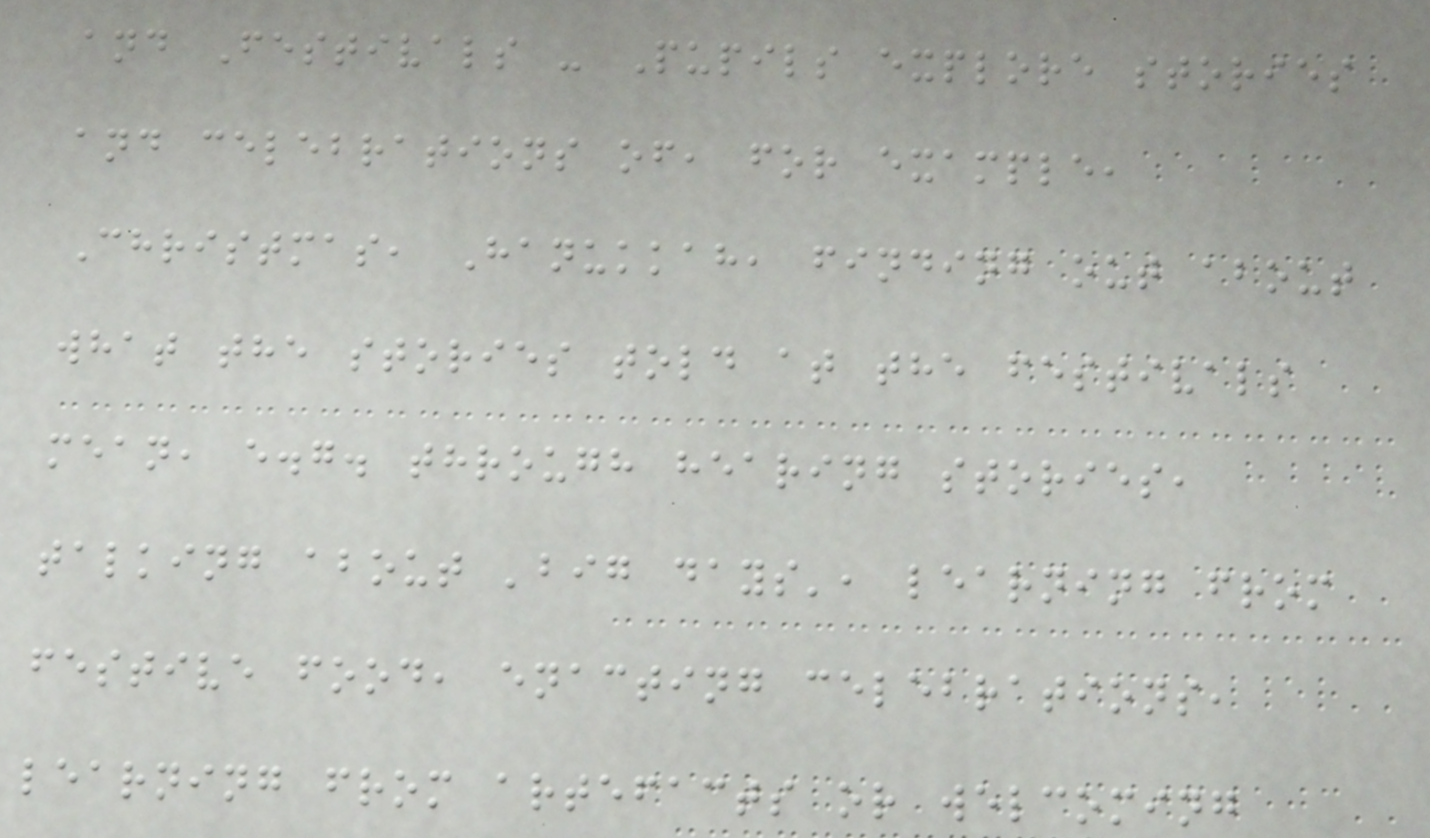and Festivals - Pupils explore stories
and celebrations of, for example,
Christmas, Hanukkah, finding out about
what the stories told at the festivals
mean, e.g. through hearing stories,
talking about 'big days', learning from
festive food, enacting celebrations,
learning from artefacts or welcoming
